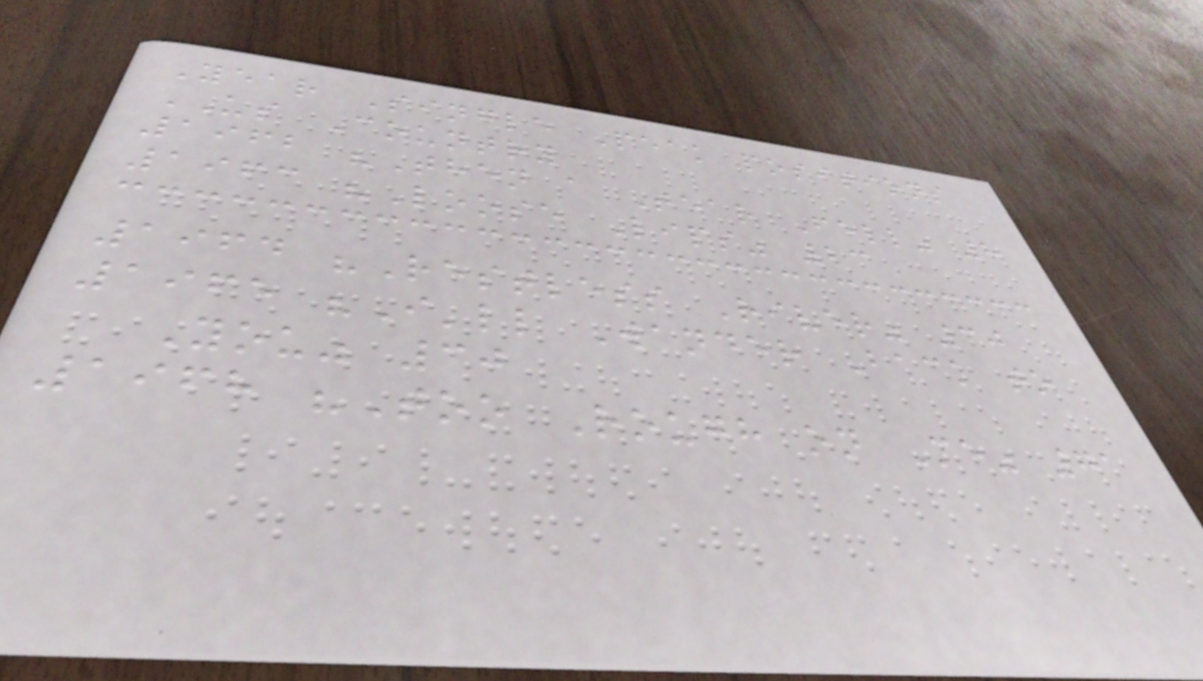Year Single Peak positions
US Country
1962 "Then a Tear Fell" 8
1963 "Loose Lips" 23
1964 "Restless River" 30
1965 "I'll Wander Back to
You" 30
1968 "Too Rough on Me" 71
